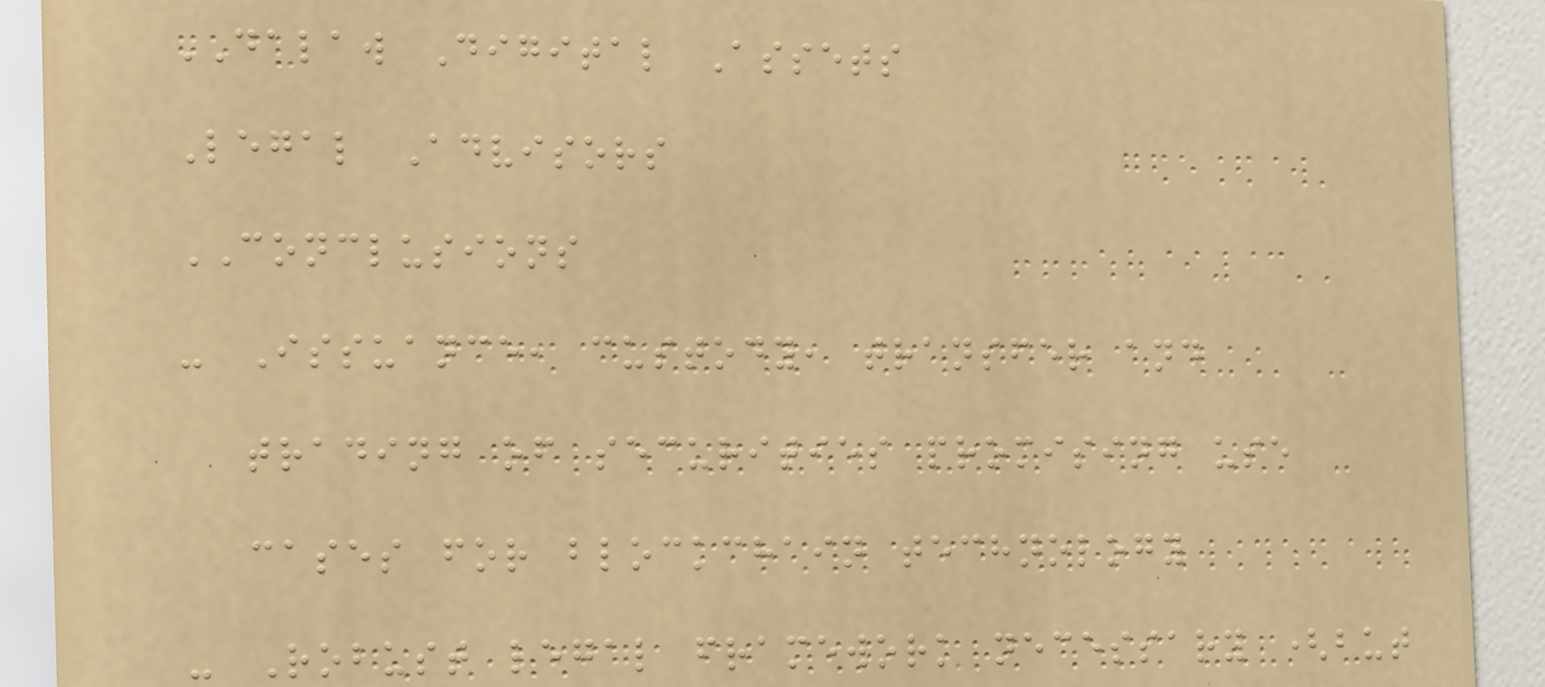DALAW Digital Assets
Legal Advisors
CONCLUSIONS
- Issuance, custody, transfer and
trading of securities promising use
cases for blockchain technology
- Robust legal framework necessary (but
